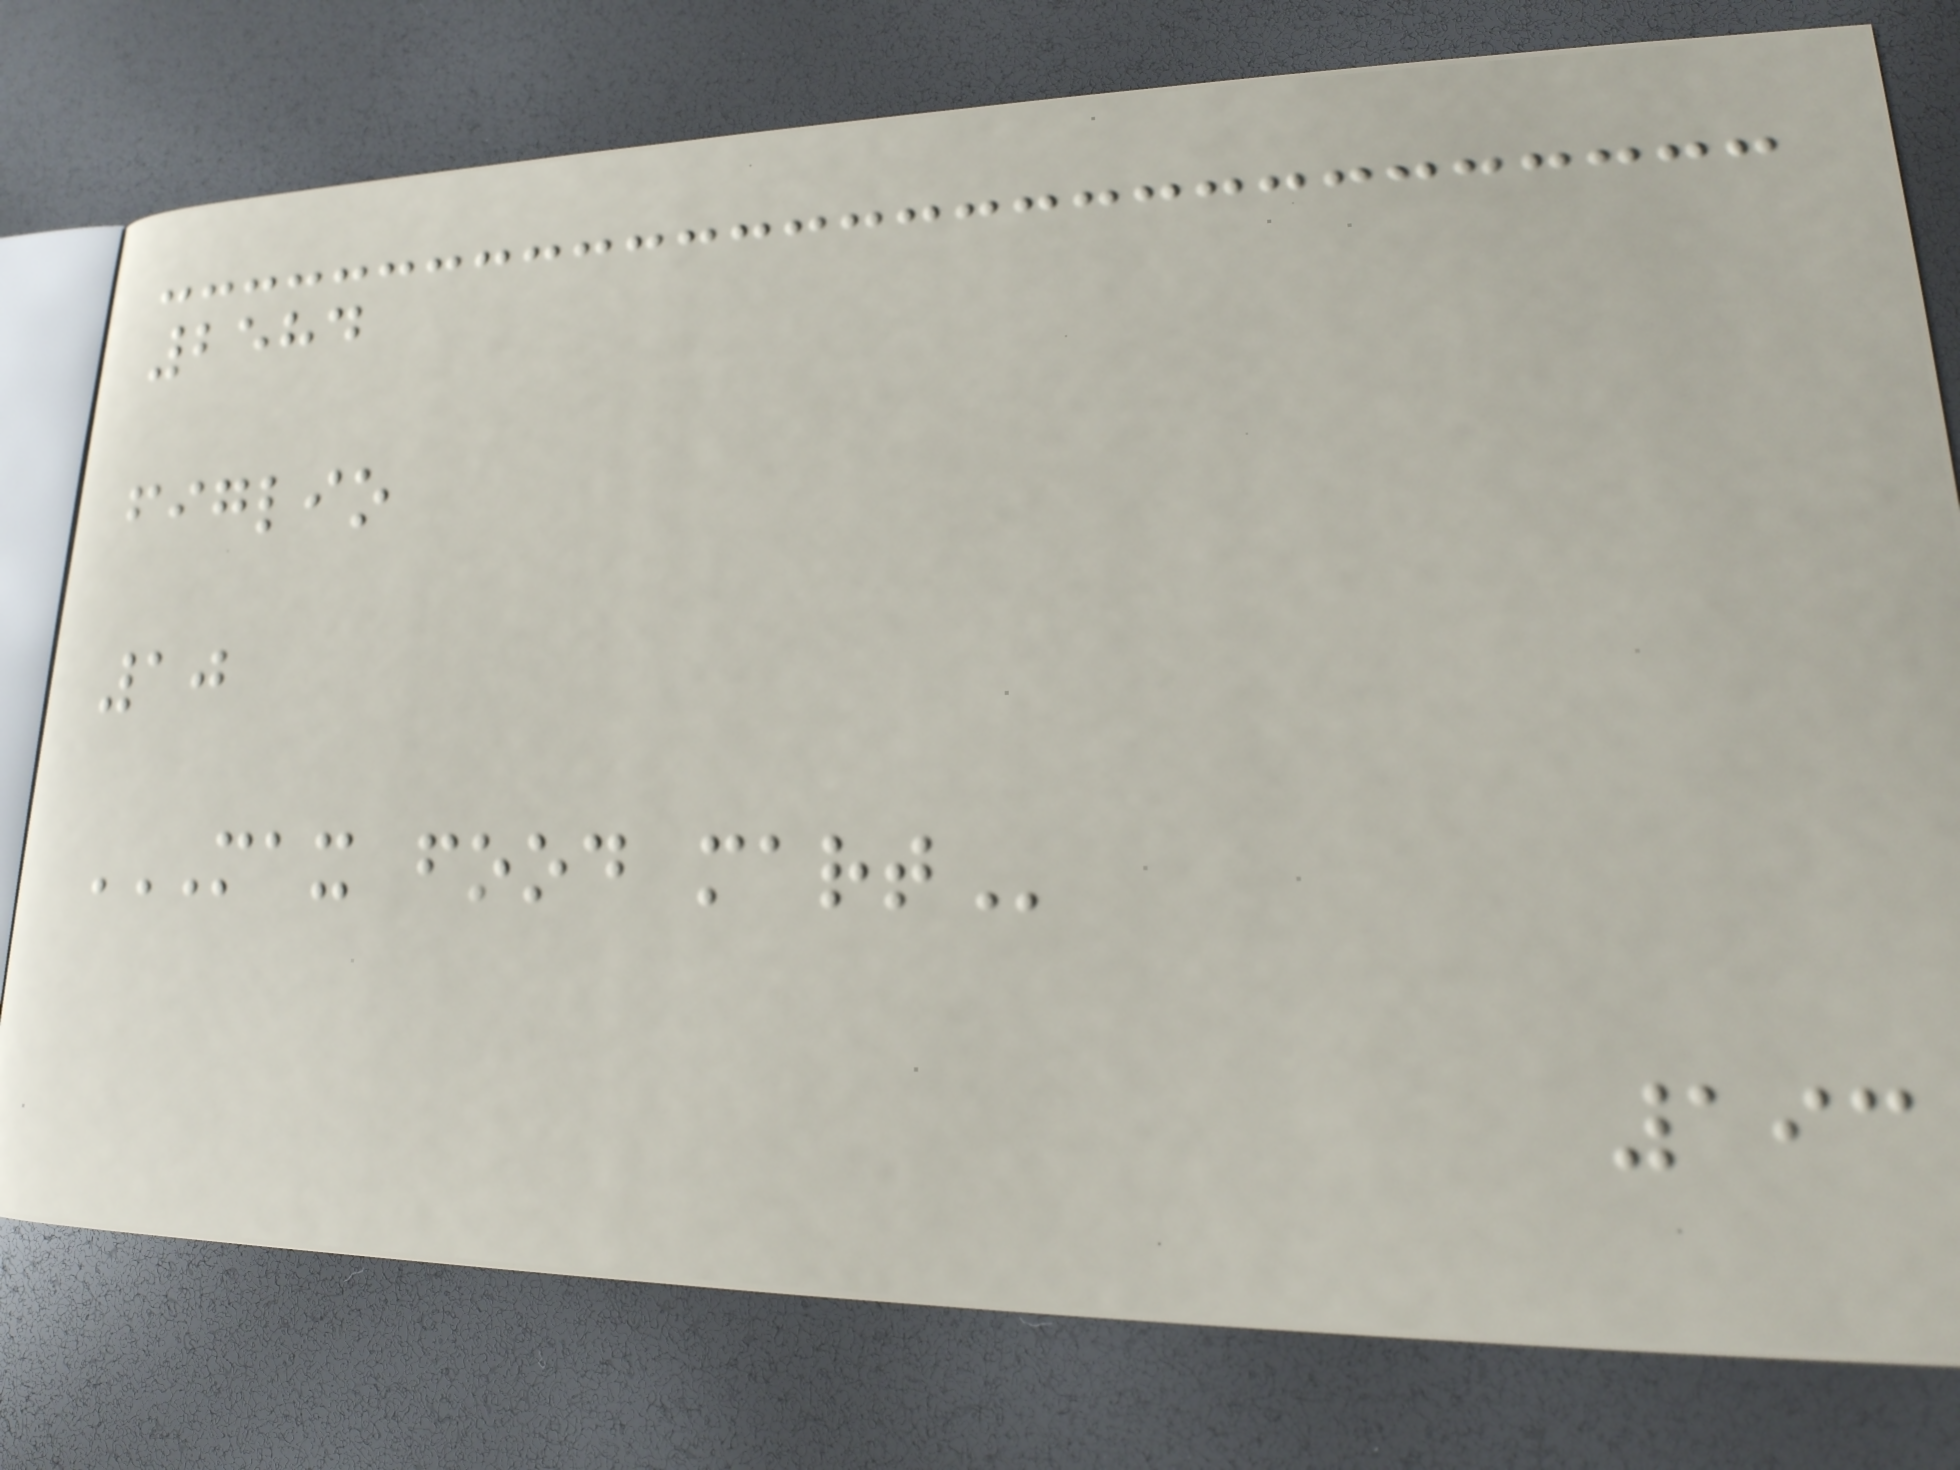2584
figlio
10
MAX FOOD MART
193
